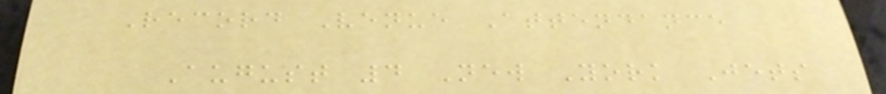Record Venue Attendance
August 4 New York Jets
